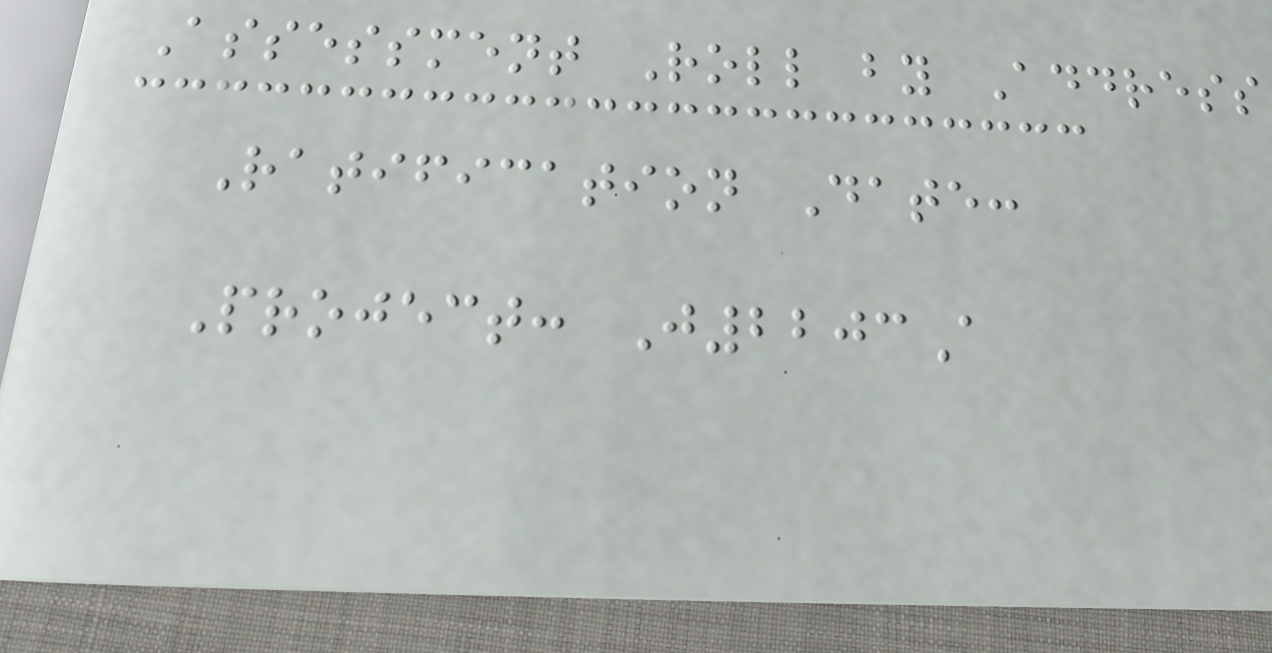Assessment Roll by Address
Ratification Date:
Project: J2203A
